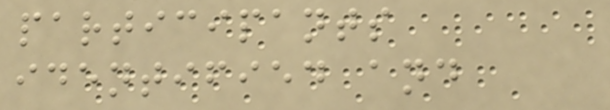participants
identified and
